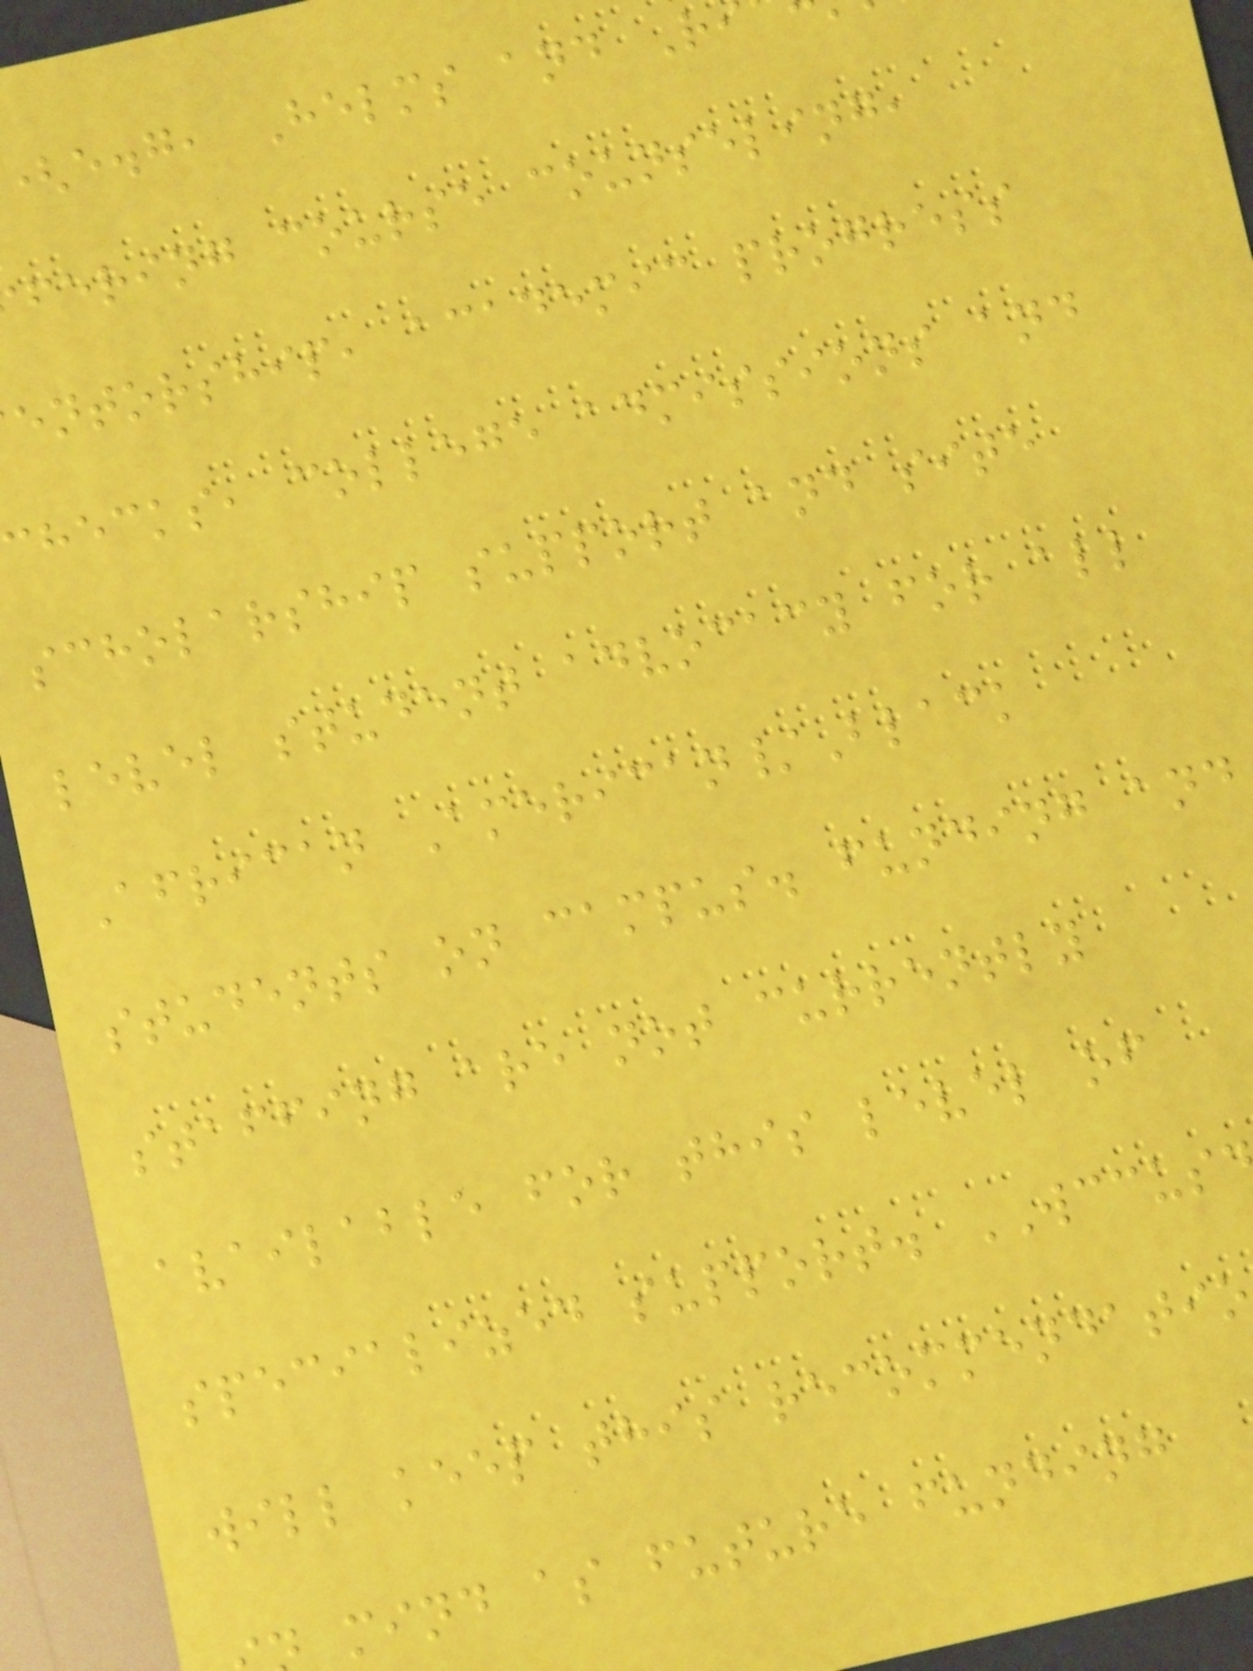e.g, Helms and R
fering course counseling,
entorship, academic progress
checks, college admissions and
scholarship support and site
level student advocacy for all
African American/Black
students on campus. funding and
staffing are not currently
available for this level of
specialized support. WCCUS
will keep this recommendatio
mind as future funding
